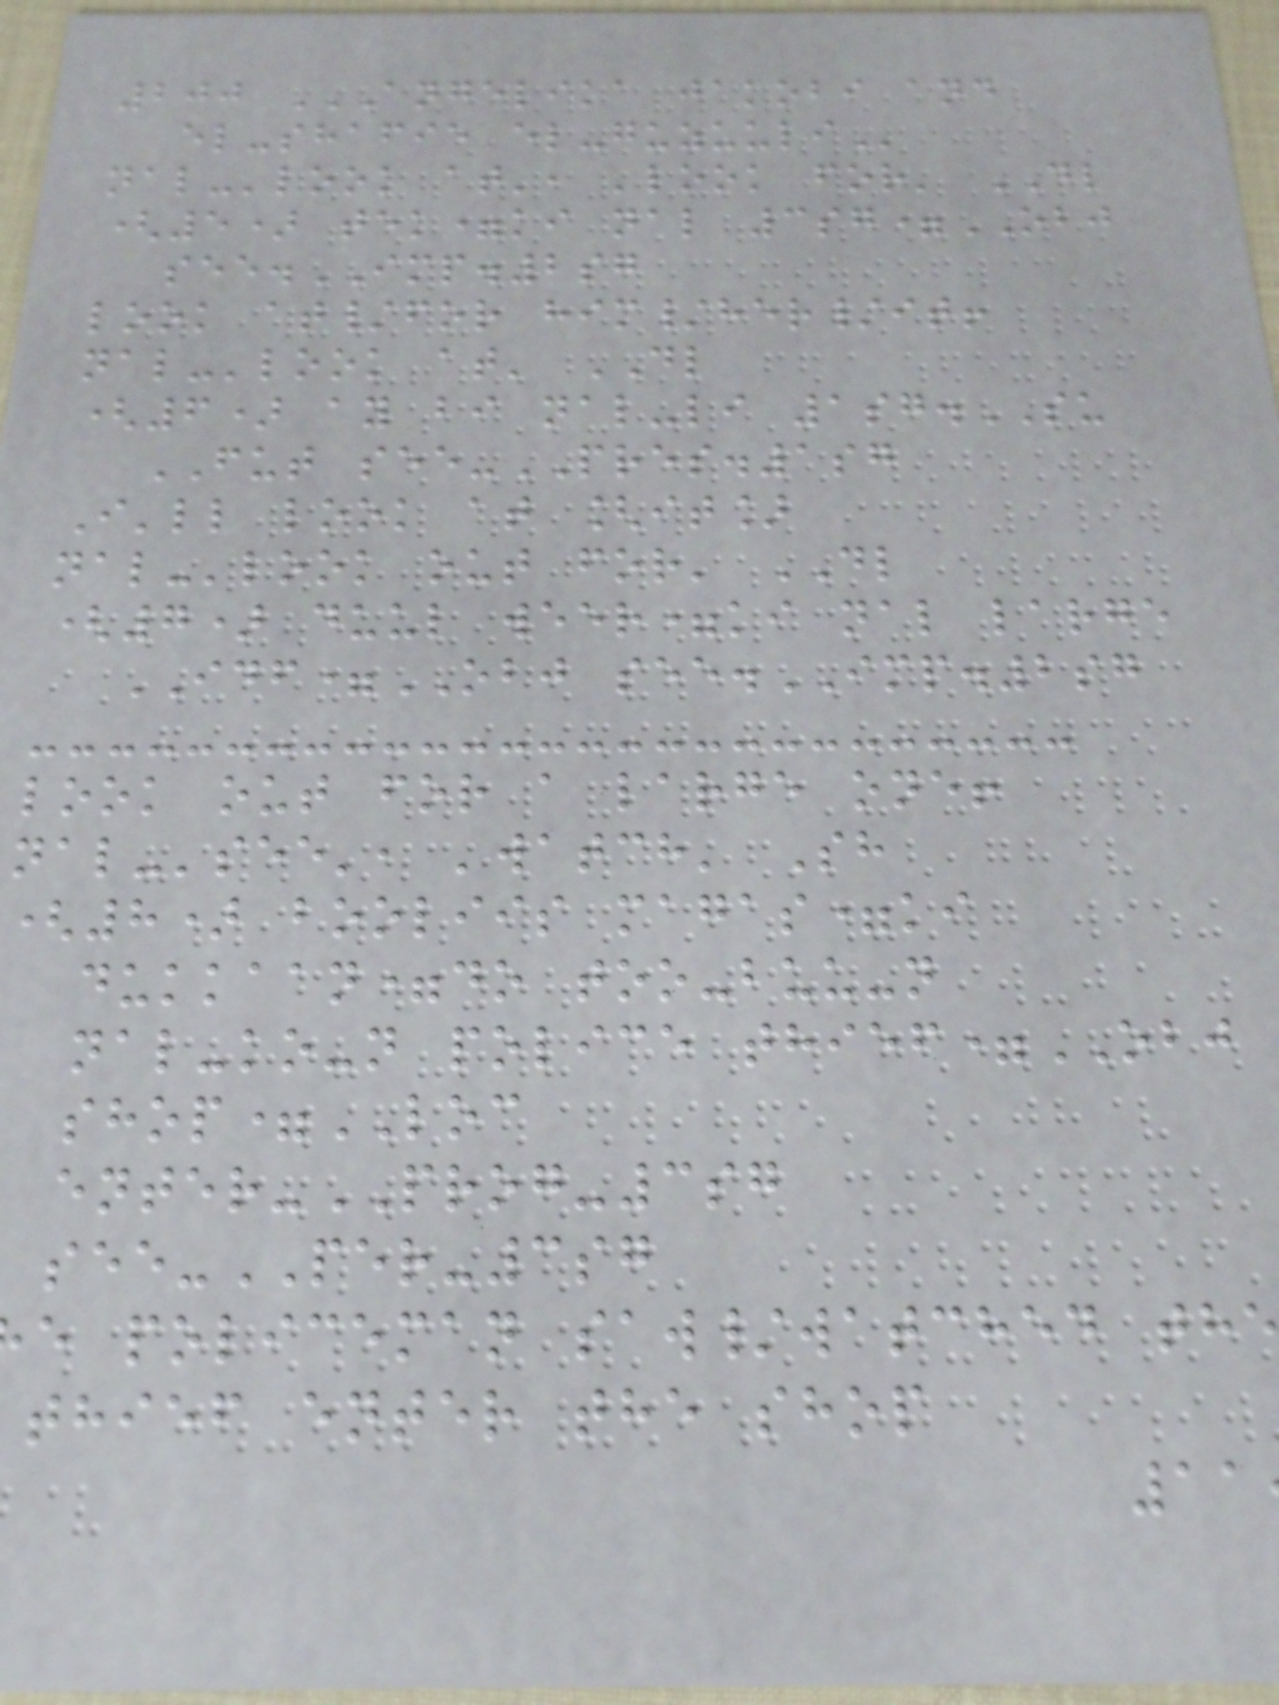200 ANGELIKA JAKOBI AND
el-shafie
nal-'look at', 'look for' DL
(5) tek=ki nal 3sg=OBJ
see.IMP.2sg
look at/for him/her/it!
nal-'look at' DL
(6) ay bi nal-li 1sg.SU
FUT see-PRES.1sg
I'll look at [it]
nal-'look out for' DL
(7) duul weer=ki nal large
IDF=OBJ see.IMP.2sg
look out for a large one!
nal-'see', 'watch' Sh
(8) booliis magas=ki
dukkaan=do too-buu-n
nal-ko-n police thief=OBJ
shop=LOC
enter-PROG-3sg
see-PER-3sg
e policeman saw/watched th
thief enter the shop
